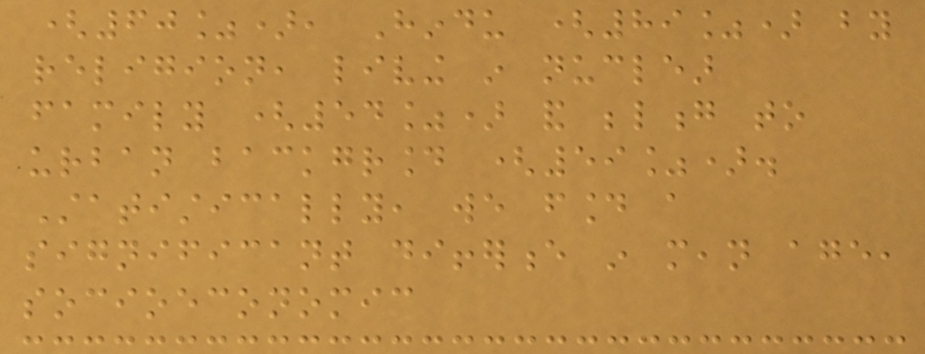(60%), Hindu (89%) by
religion, living in nuclear
family (54%) and belong to
urban background (59%).
Statistically, we found a
significant difference in mean age,
socioeconomic
